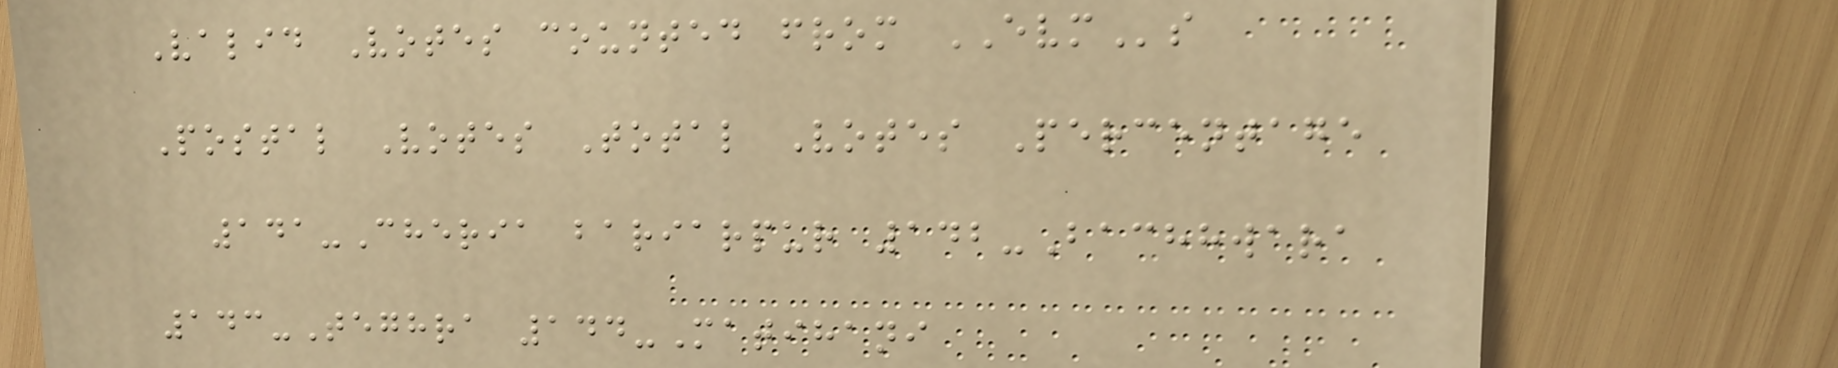Valid Votes counted from EVMs
Postal Votes Total Votes Percentage
141-Cheria bariarpur 142-Bachhwara
143-Teghra 144-Matihani
